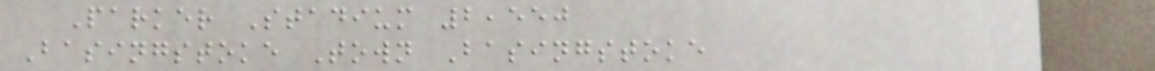Parker Stadium 2,550
Basingstoke Town Basingstoke
